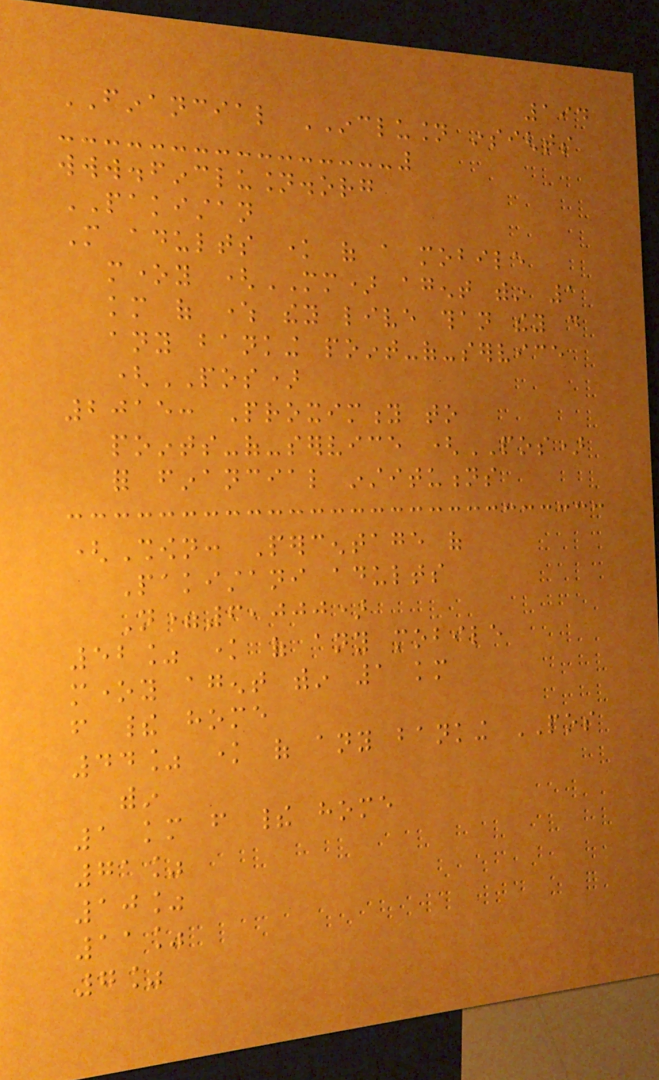194
FINANCIAL INCLUSION insights
www.finclusion.org
PAKISTAN
More adults know of a mobile
money (MM) agent within 1
km of where they live than they do
any banking point-of-service
(POS)
2015: Proximity to
points-of-service (POS)
for financial institutions
(Shown: Percentage of
Pakistani adults
N=6,000)
52% know of any mobile
money agent within 1 km
from their home
44% know of any banking POS
within
1 km from their home
71%
10%
11%
7%
